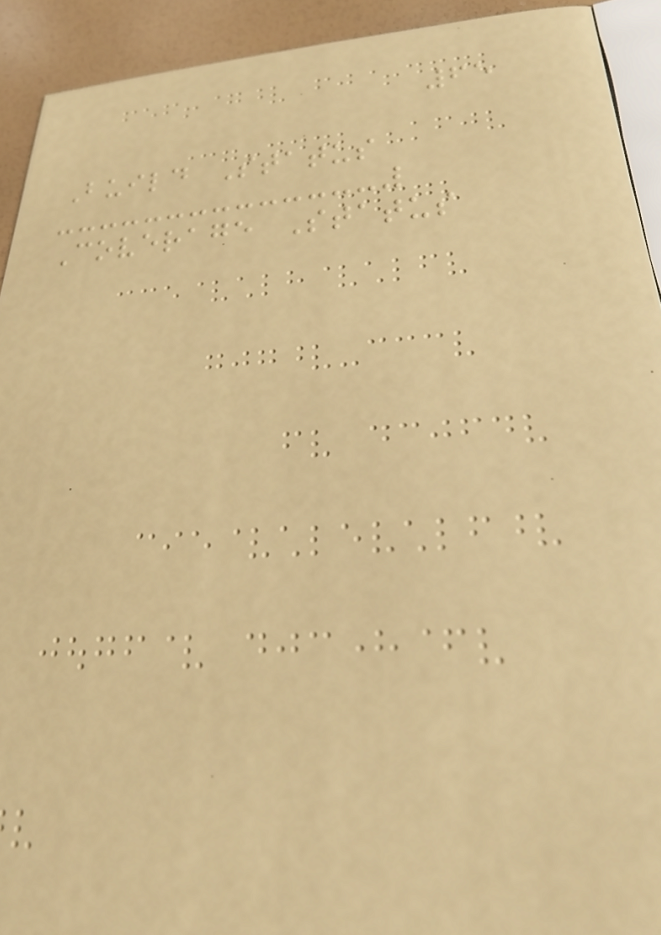65
Build Status
Coverage Status
